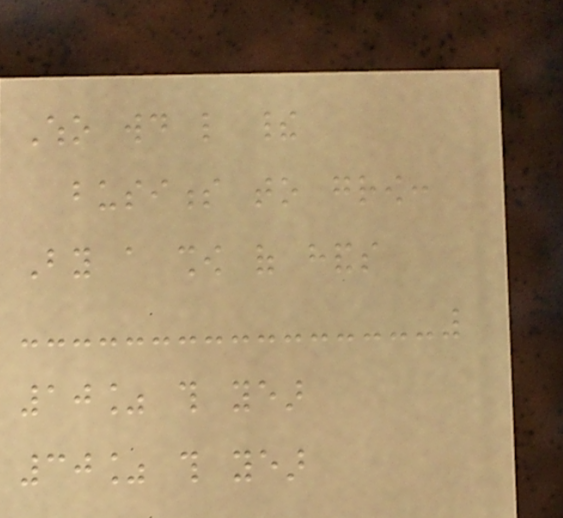Who would like their
business to grow:
By a show of hands
10% this year
30% this year
